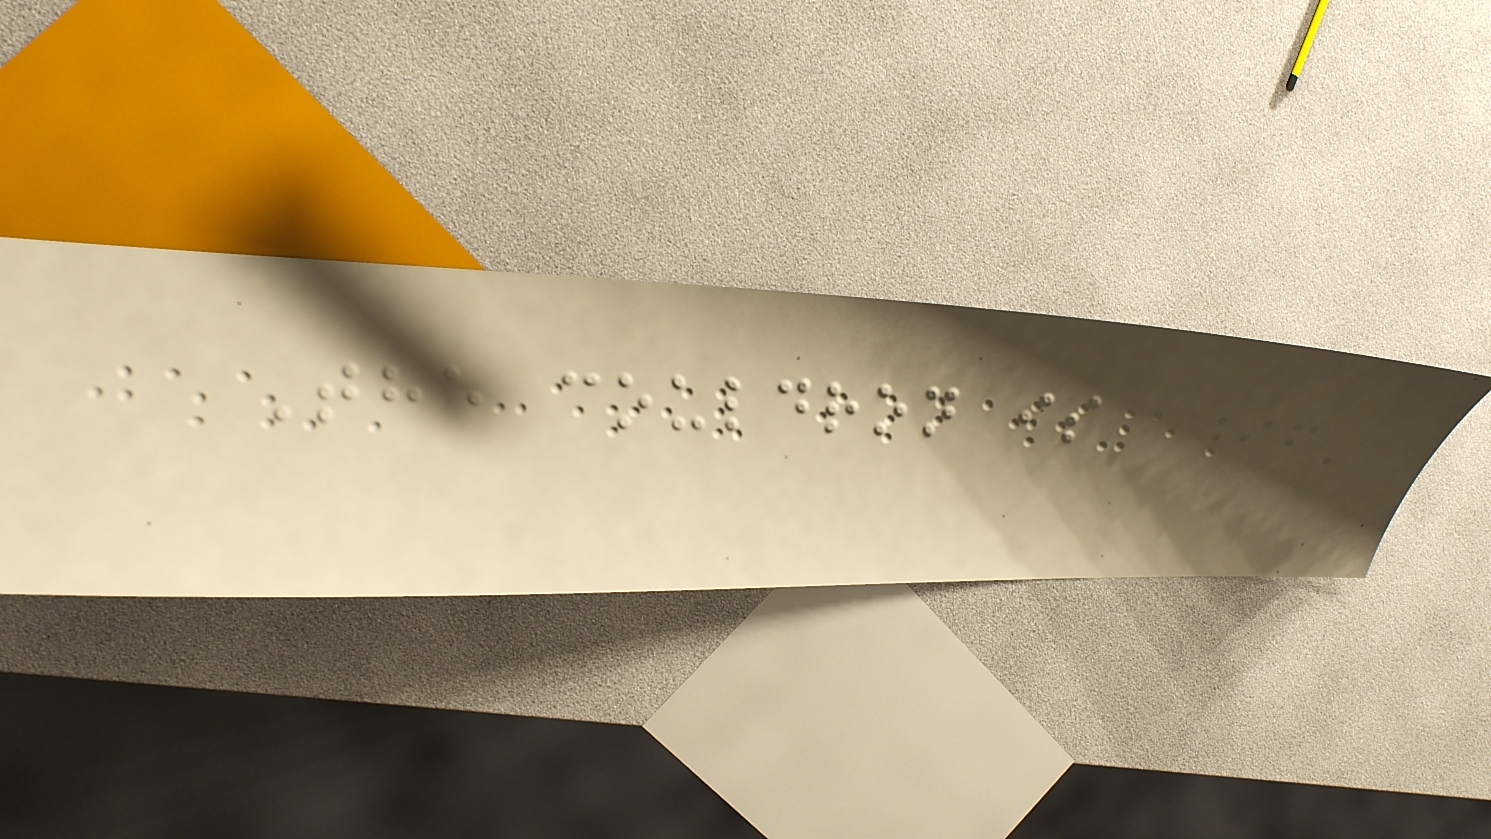The couldron is
